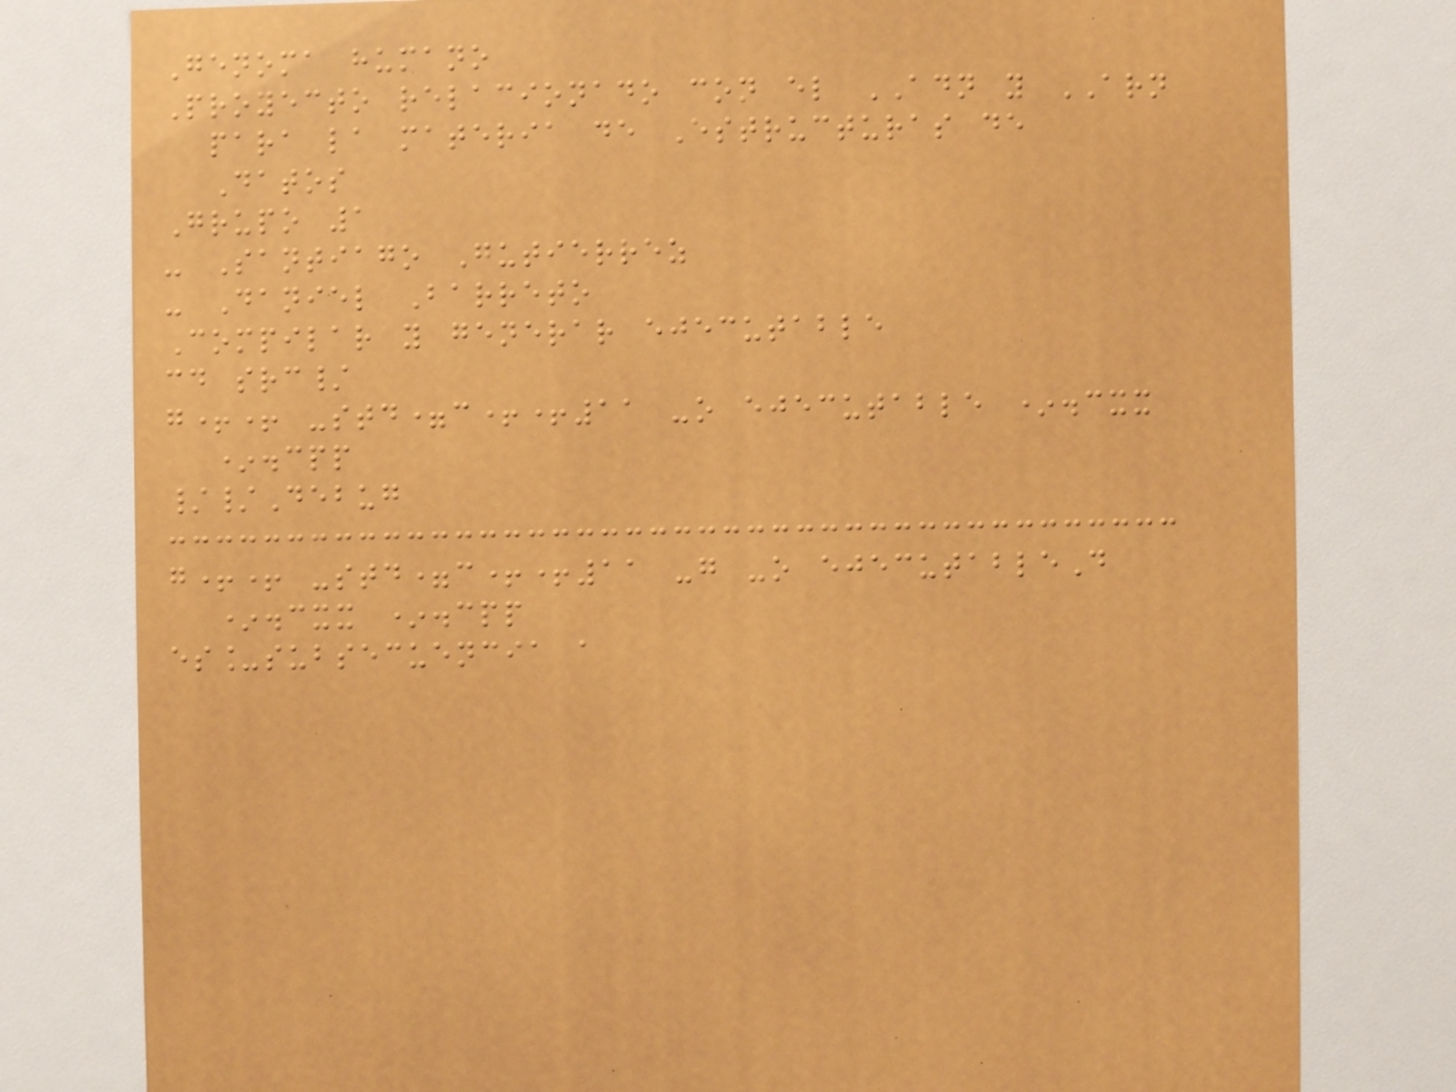Genoma humano
Proyecto relacionado con el ADN y ARN
para la materia de Estructuras de
Datos
Grupo 1
- Santiago Gutierrez
- Daniel Barreto
Compilar y generar ejecutable
cd src/
g++ -std=c++11 -o ejecutable *.cxx
*.cpp
//Debug
g++ -std=c++11 -g -o ejecutableD
*.cxx *.cpp
es_subsecuencia a
